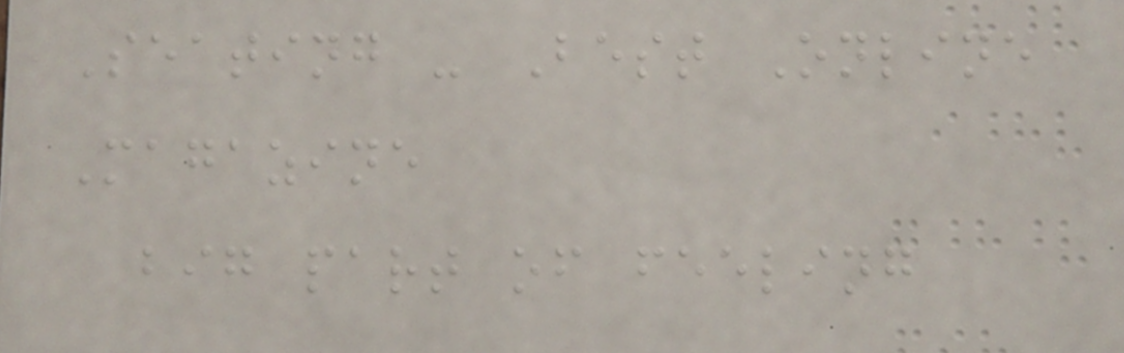Seating - Best Online
Magazine
big part of feeling
